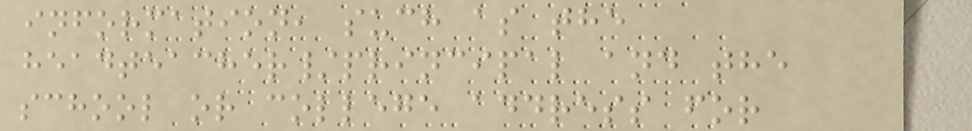information, such as the
headteacher/principal and the
school or college address for
